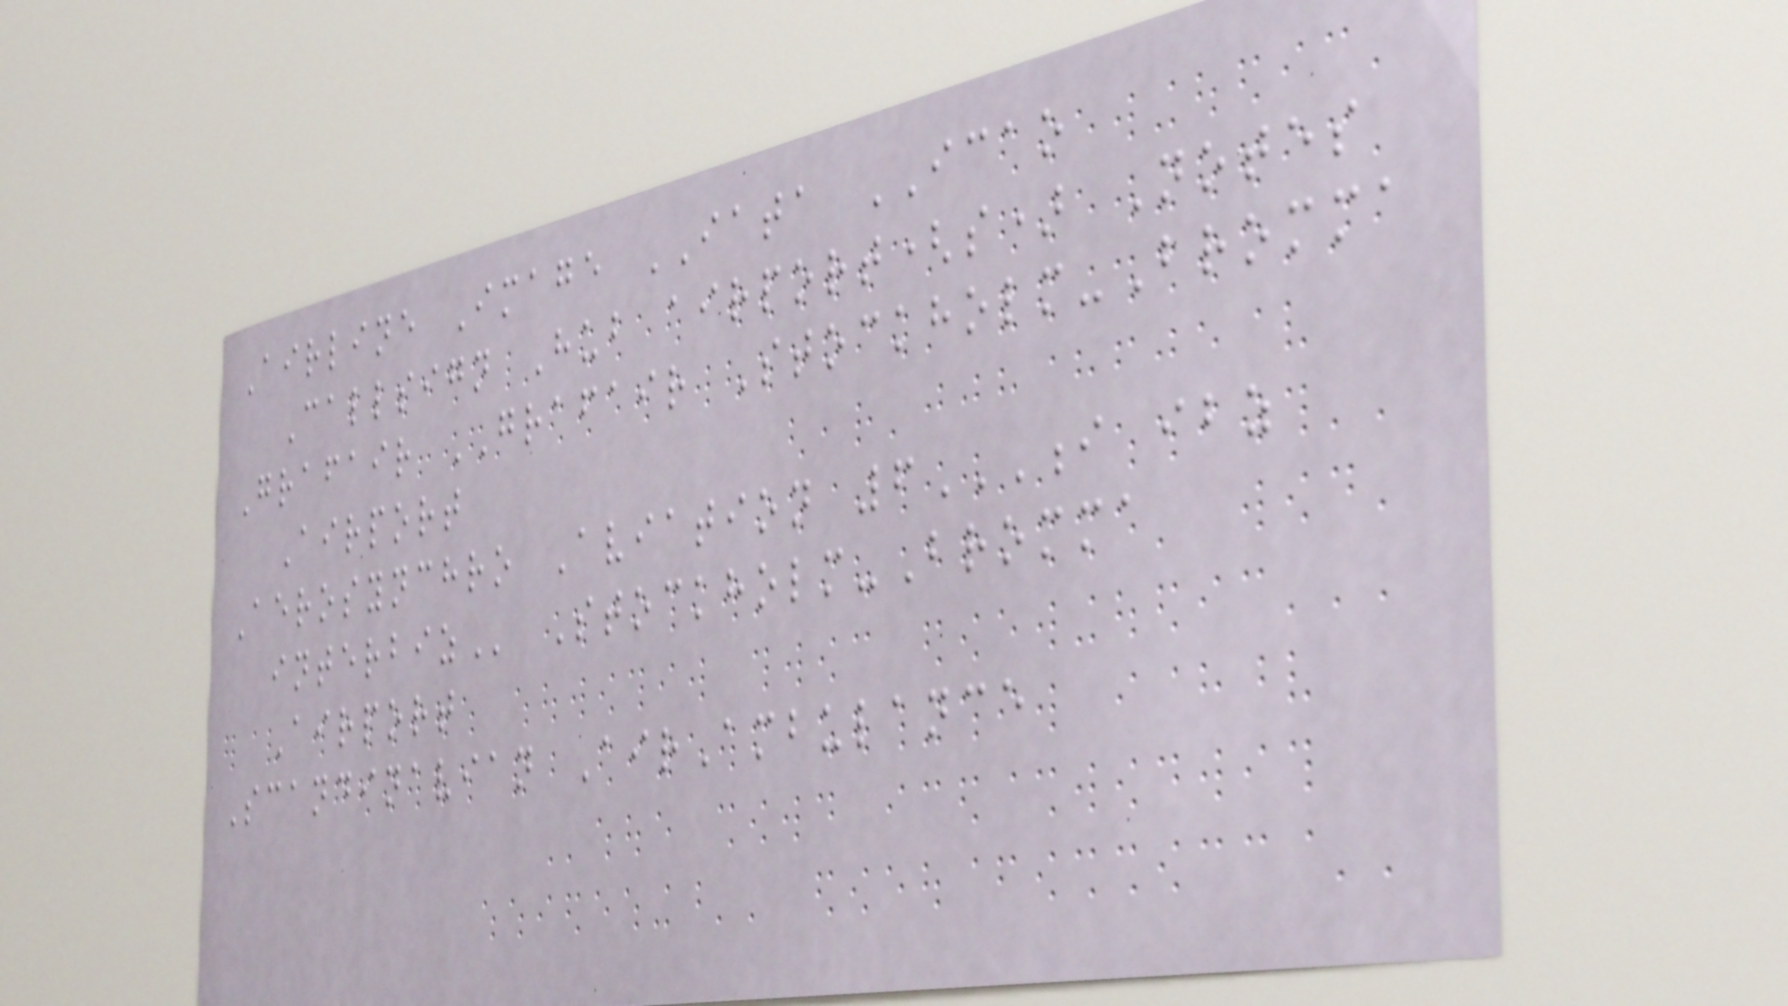Airline Image IATA ICAO
Callsign Hub airport(s) Notes
Grafair GRAFAIR Stockholm-Bromma
Airport
Aerosynchro Aviation 6I IBZ
INTERBIZ Stockholm-Bromma
Airport
Scandinavian AirAmbulance
